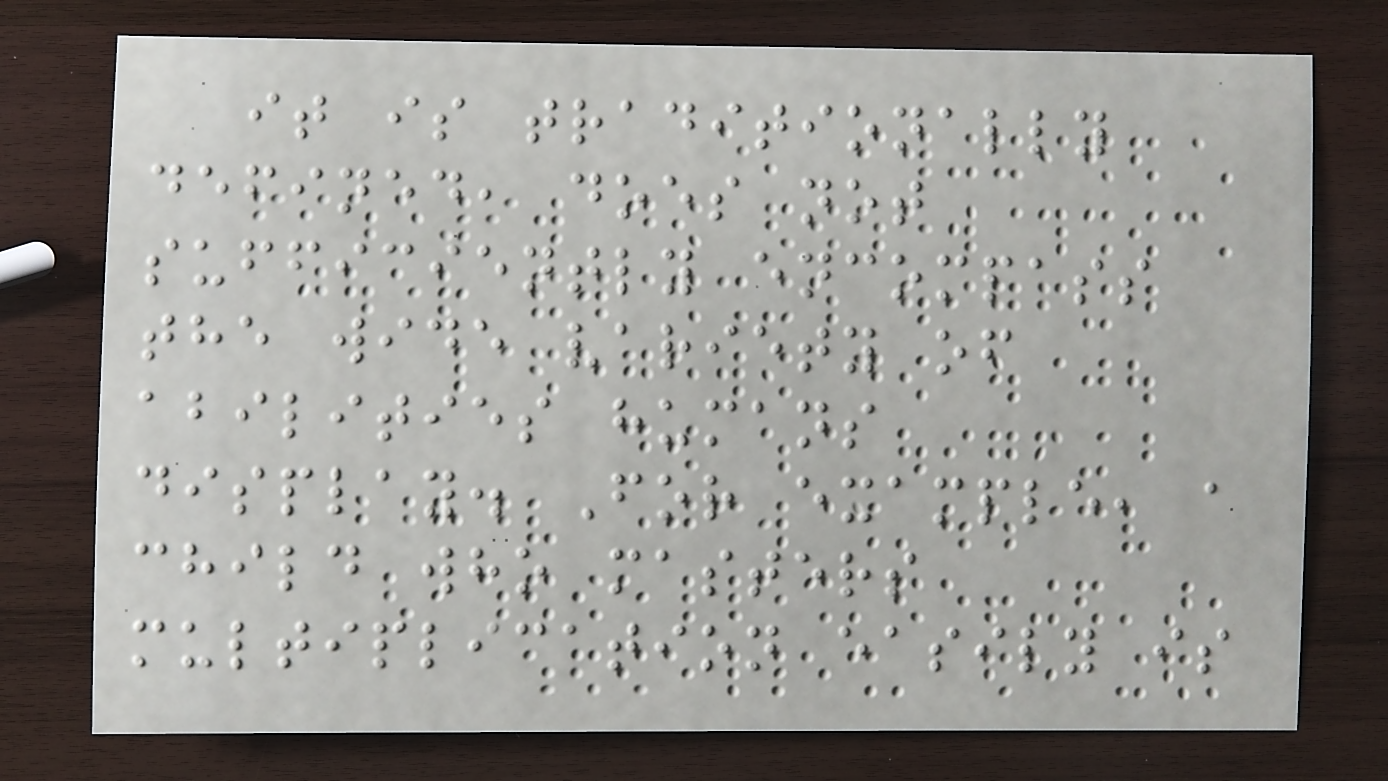it is traditionally
defined, does not
sufficiently encompass
the wide variety of
abilities humans
display. For example, a
child who masters
multiplication easily is
